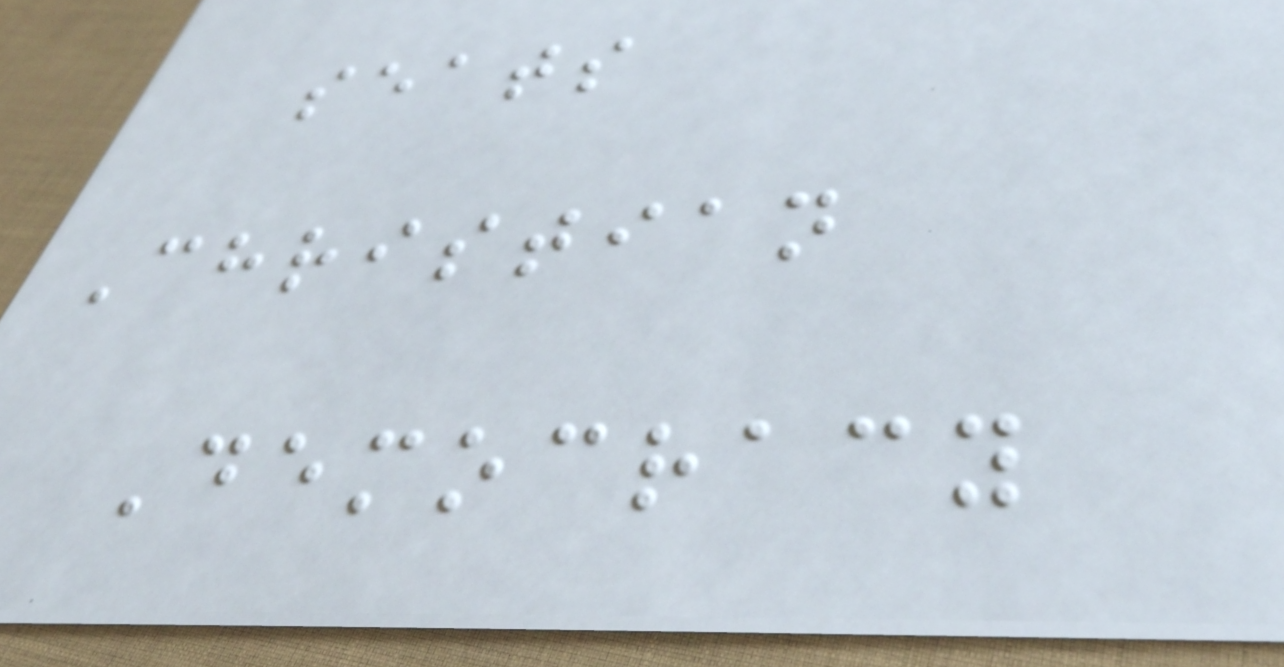seats
Christian
Democracy
